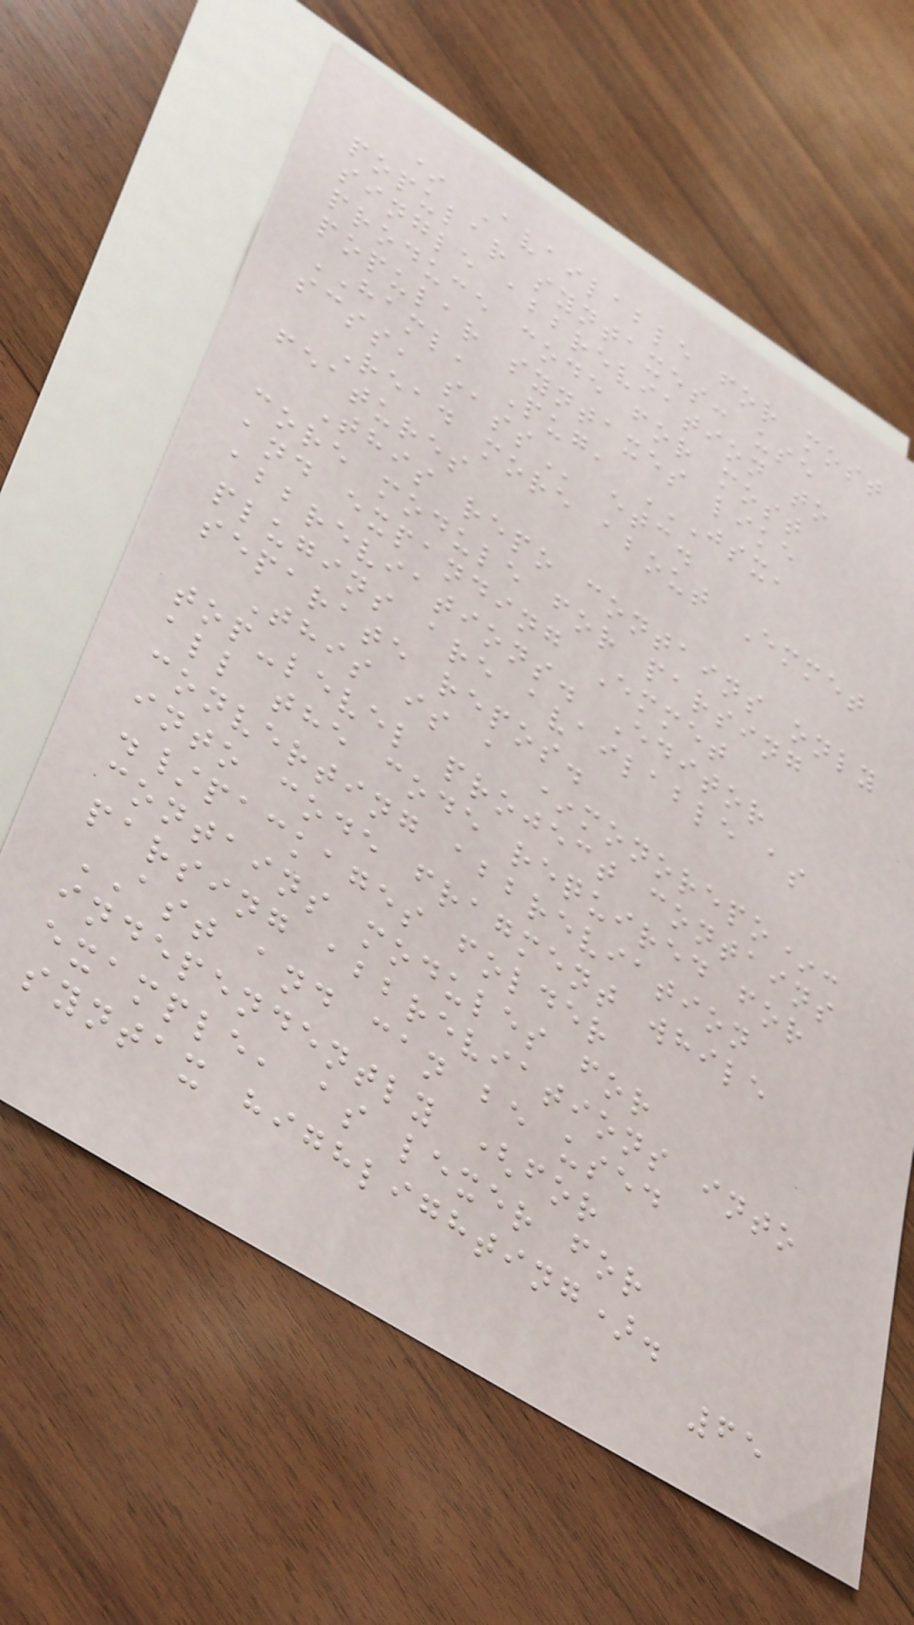* Available for most
popular syntaxes: use
single abbreviation to
produce code for most
popular syntaxes like
HAML, Pug, JSX,
SCSS, SASS etc.
Read more about Emmet
features
This repo contains only
core module for parsing
and expanding Emmet
abbreviations. Editor
plugins are available as
separate repos.
This is a *monorepo*:
top-level project contains
all the code required for
converting abbreviation
into code fragment while
./packages folder
contains modules for
parsing abbreviations into
AST and can be used
independently (for
example, as lexer for
syntax highlighting).
65
